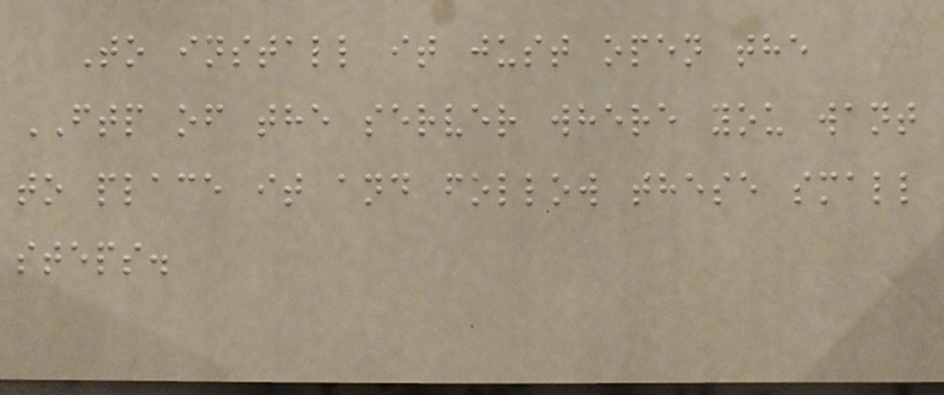To install it just open the
FTP of the server where you want
to place it and follow these small
steps.
